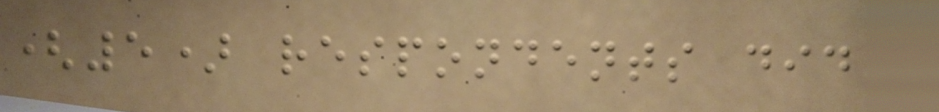(5) respondents did
